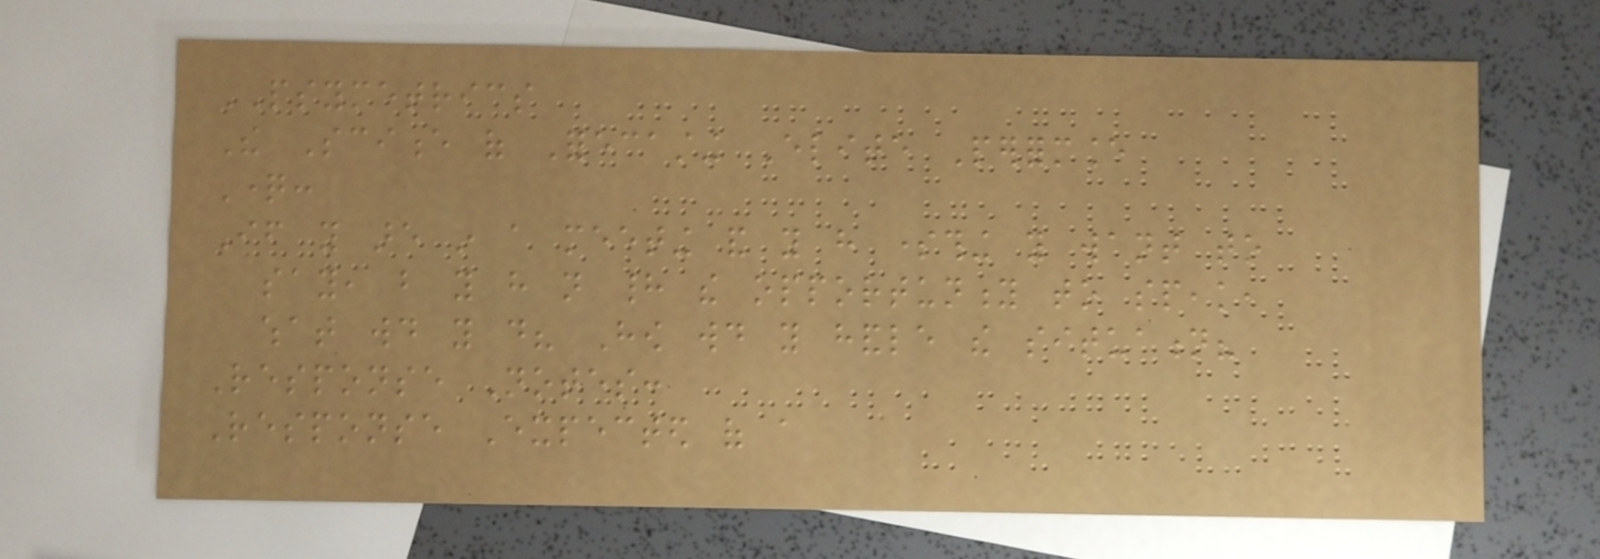PSYMETRICS
The Science of Forecasting Elite Performance
Question:
If you are in a meeting and you have something you want to
say, but you have not had the opportunity to speak,
what would you do? How would you handle the situation?
Response Notes:
Response Expected of a
